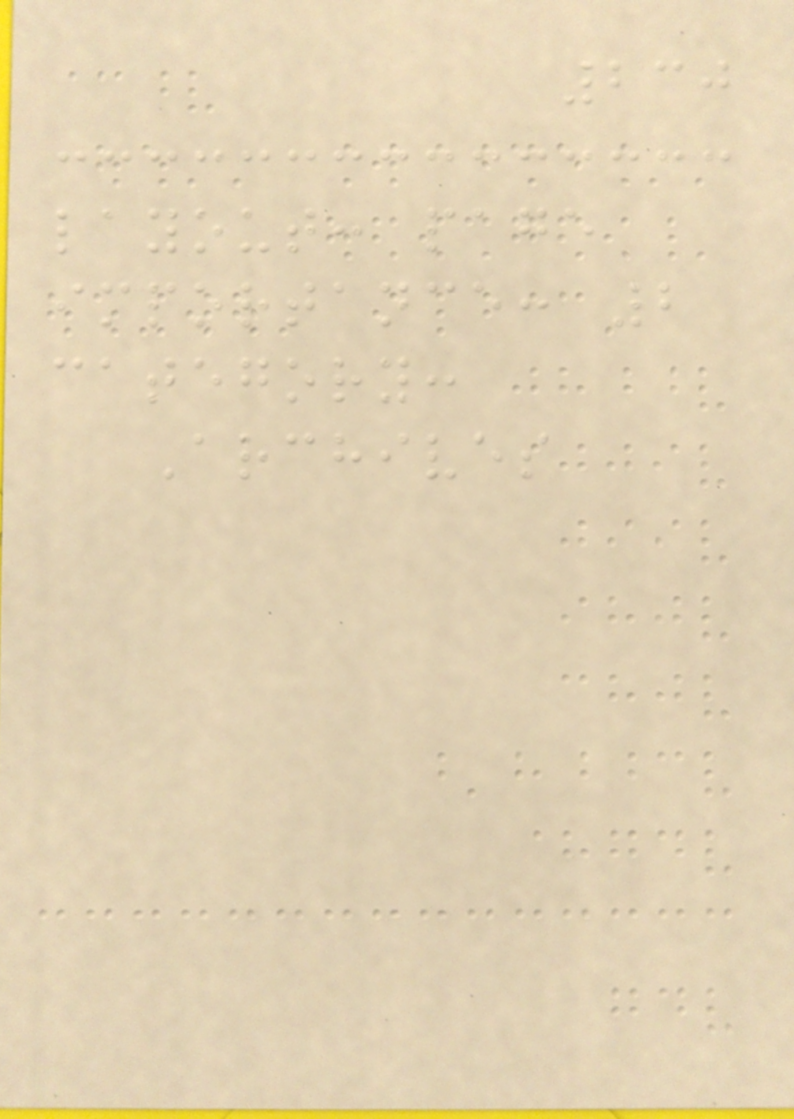230
layout: page
importance: 2
category:
Archives
